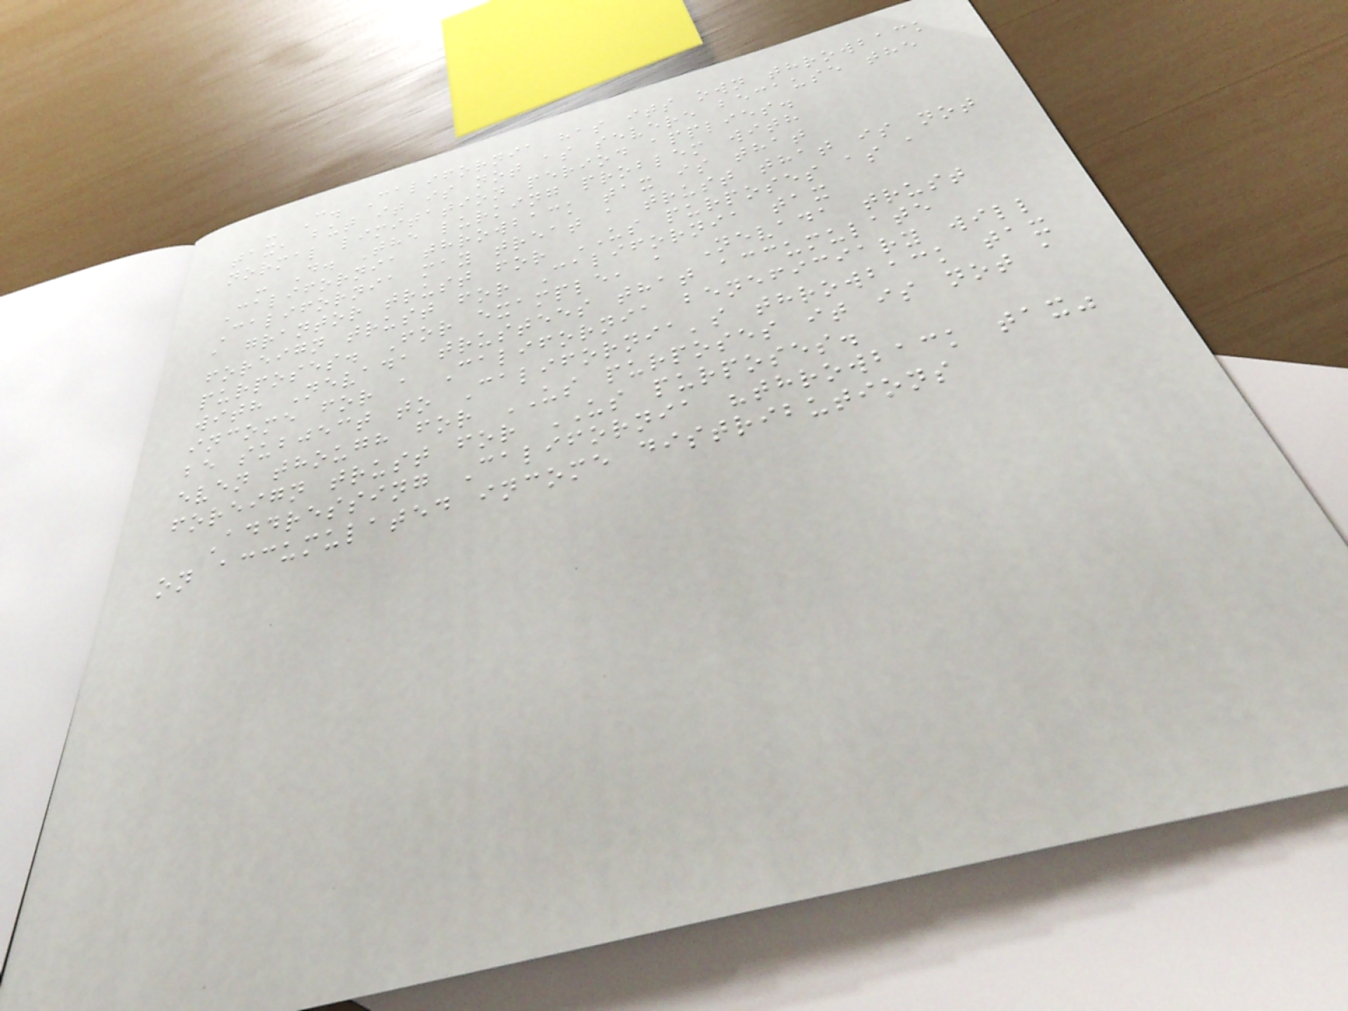- C. California has its own throwback
tax, but it is not as severe because the
normal limitation period applies.
- D. The lurking problem with
California throwback tax is that
California may treat a trust that is not
a grantor trust for US purposes as a
foreign trust for California tax
purposes. For example, a Nevada trust
with Nevada trustees that accumulate
income for a California beneficiary will
be subject to California's throwback tax
even though for US purposes it is not a
foreign trust for US purposes.
Addressing California "throwback tax"
on accumulated income distributions
